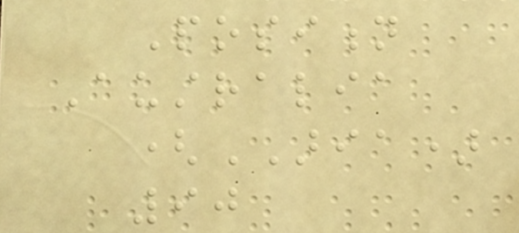Position
Australia
(ARIA)
90
